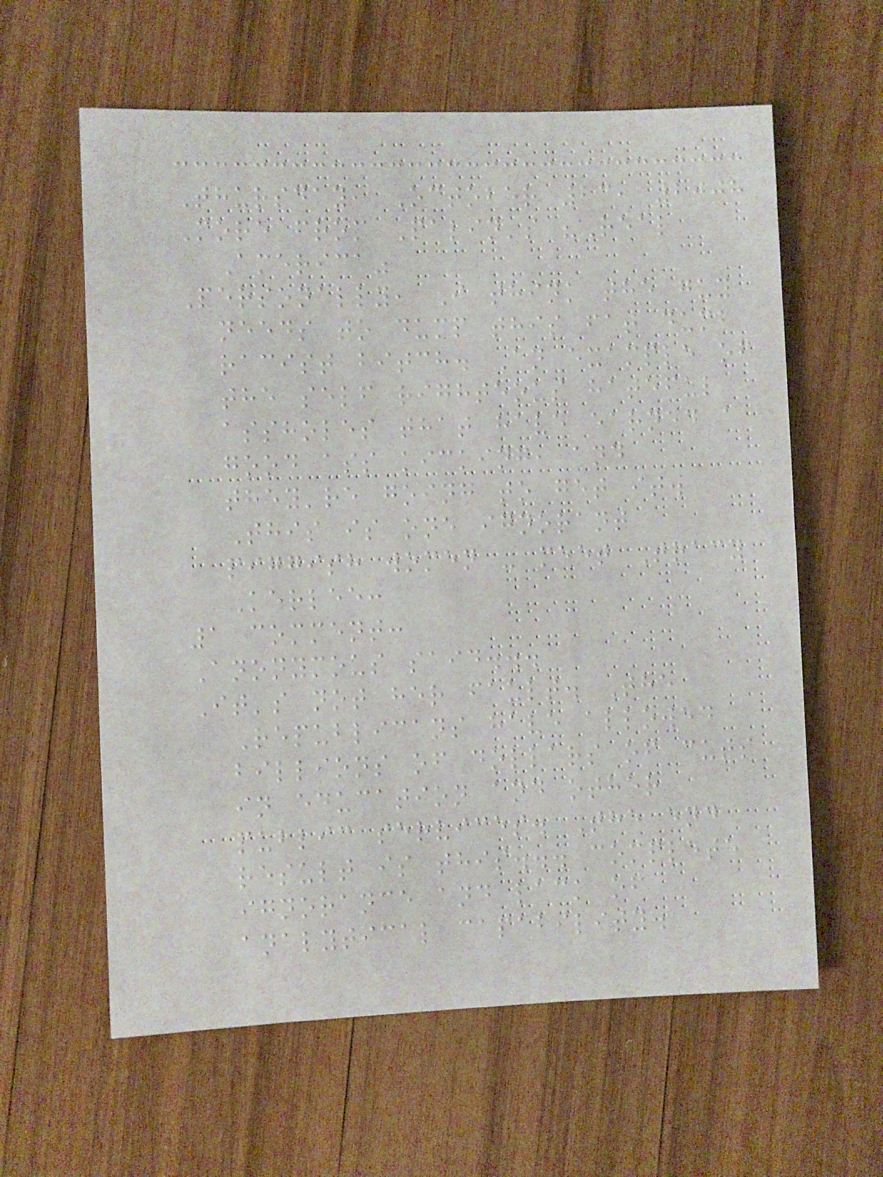Thursday, October 23, 2008
More from Palin's "Real
America"
Personally, I think the guy
needs to dump this fat dumb
racist bitch. An example of
the self righteous hateful
assholes that have earned a
good ass kicking, and
they're going to get it.
This is one ignorant
piggish women - meet Tracy
Kerlee:
1 comment:
Anonymous said...
It's not her fault. The
Republicans have allowed
billions of dollars of cuts
in education and other
public services. The end
result is this... complete
ignorance and lack of
analytical capability.
